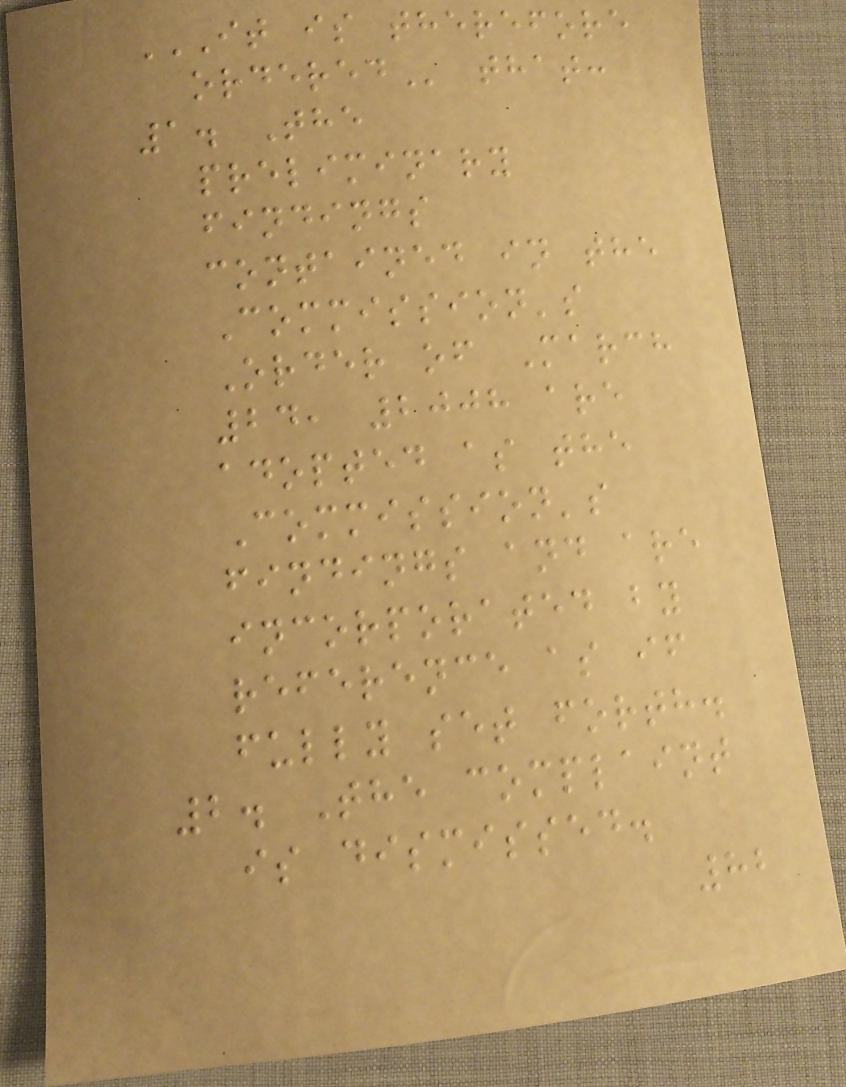IT IS THEREFORE
ORDERED that:
1. The
preliminary
findings
contained in the
Commission's
Order of March
24, 2008 are
adopted as the
Commission's
findings and are
incorporated by
reference as if
fully set forth.
2. The complaint
is dismissed.
82
